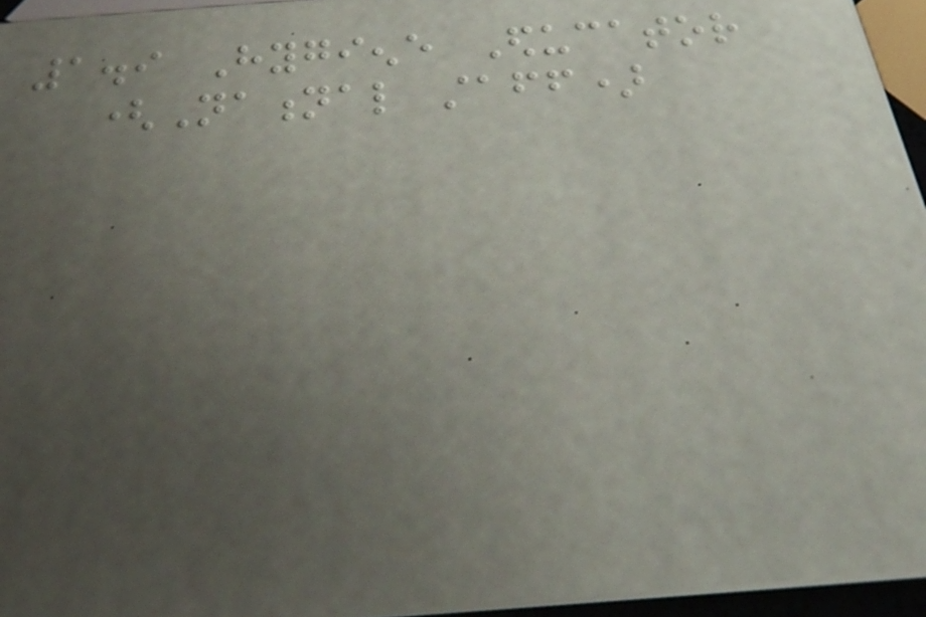1.9 Hygiene Educator
(National staff)
